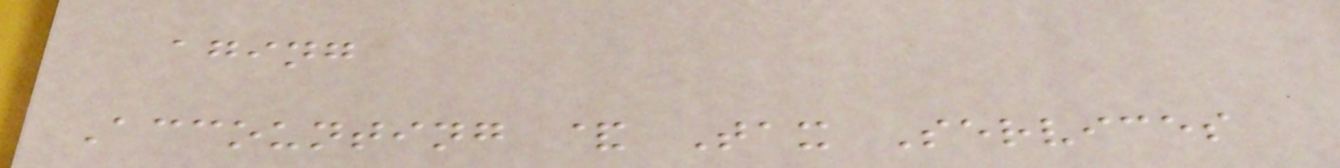aging
Accounting & Tax Services
